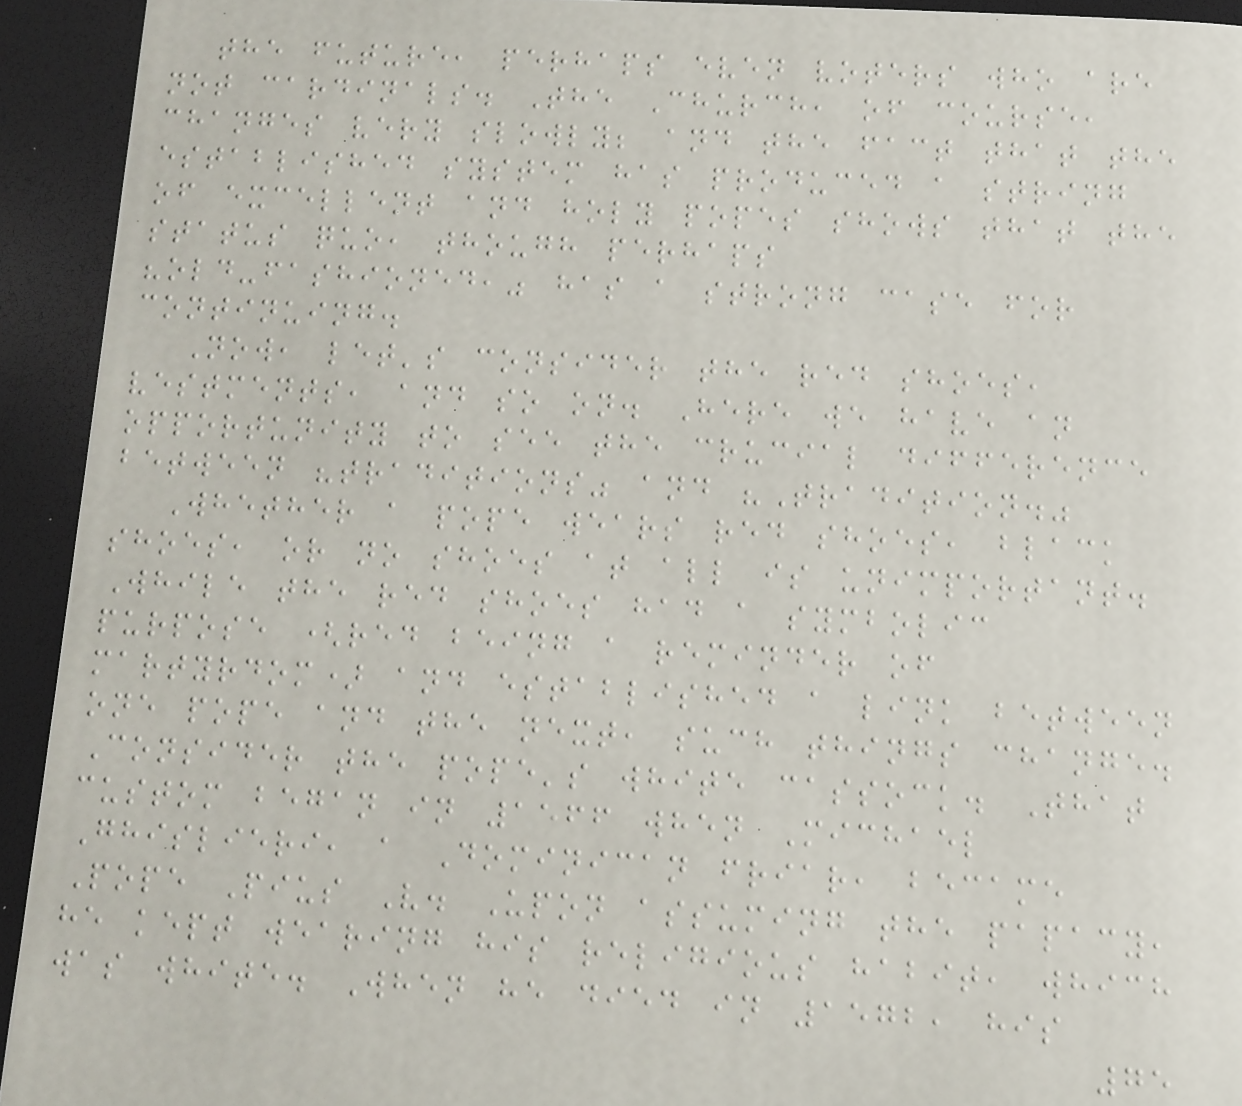the future, perhaps even voters who are
not cardinals. The Church, of course,
changes very slowly; and the fact that the
established system has produced a string
of excellent and holy popes shows that the
status quo, though perhaps
"old-fashioned," has a strong case for
continuing.
Now, let's consider the red shoes,
vestments, and so on. Here we have an
opportunity to see the crucial difference
between "traditions" and "Tradition."
Whether a pope wears red shoes, black
shoes, or no shoes at all is unimportant.
While the red shoes had a symbolic
purpose (red being a reminder of
martyrdom) and established a link between
one pope and the next, such things change.
Consider the pope's white cassock. That
custom began in 1566 when Michael
Ghislieri, a Dominican friar, became
Pope Pius V. Upon assuming the papacy,
he kept wearing his religious habit, which
was white. When he died in 1572, his
75
